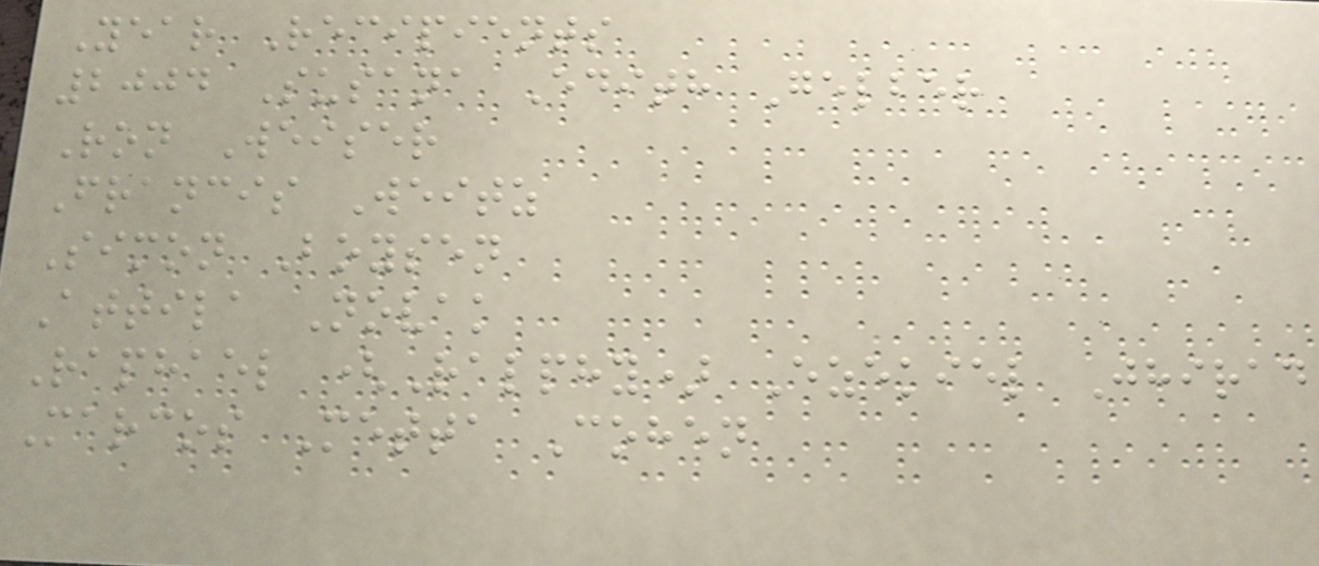Year Recipients
2004 Susana Edith Gelber
Ron Weiser
Francis Weitz
Simon Boysen
Attila Novak
Raphael (Ralphy) Ezekiel Jhirad
Marcos Metta Cohen
